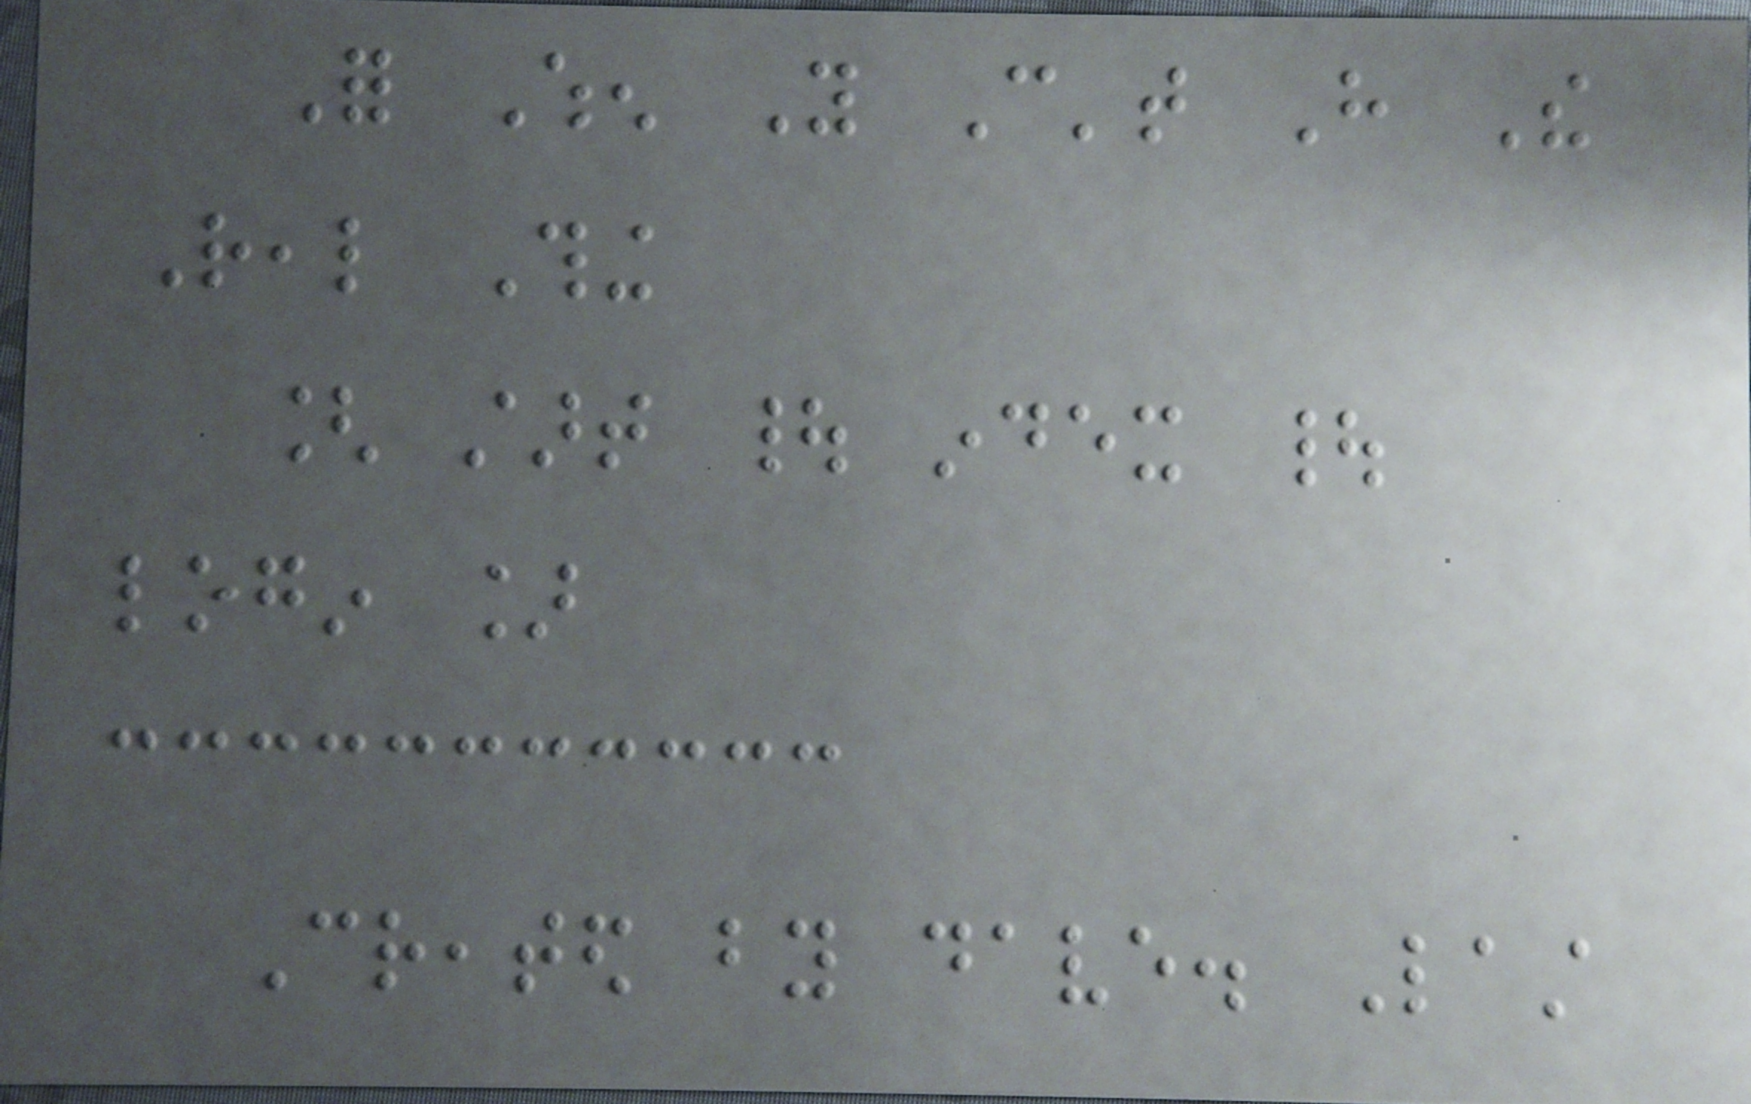For When You Can't Have The
Real Thing
[ start | index |
login ]
Created by dave. Last
